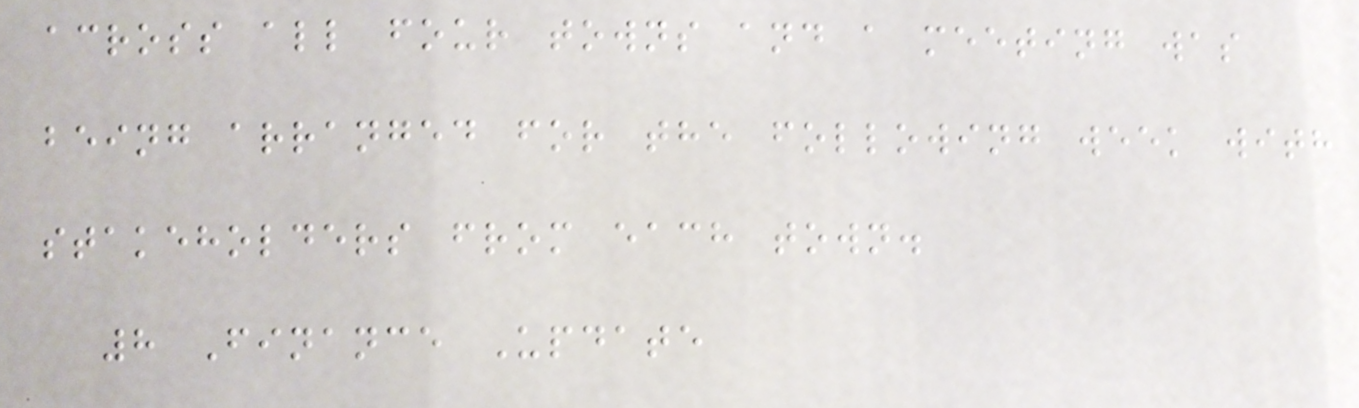across all four towns and a meeting was
being arranged for the following week with
stakeholders from each town.
8 Finance Update
